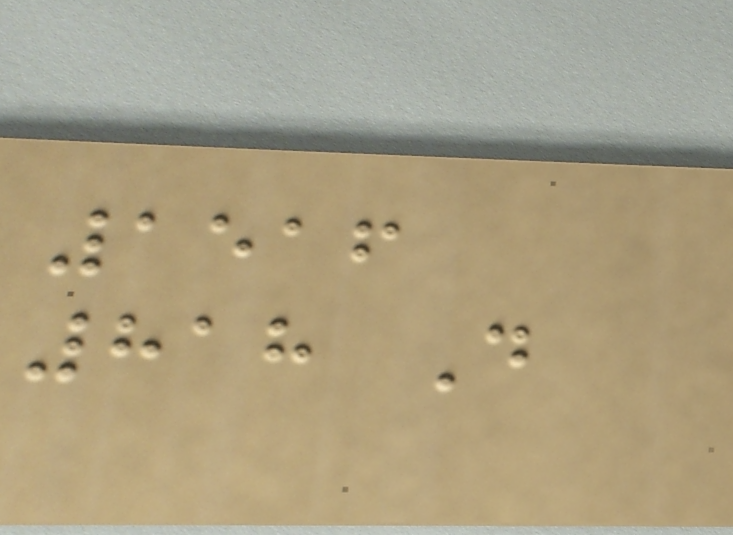1516
818 D
